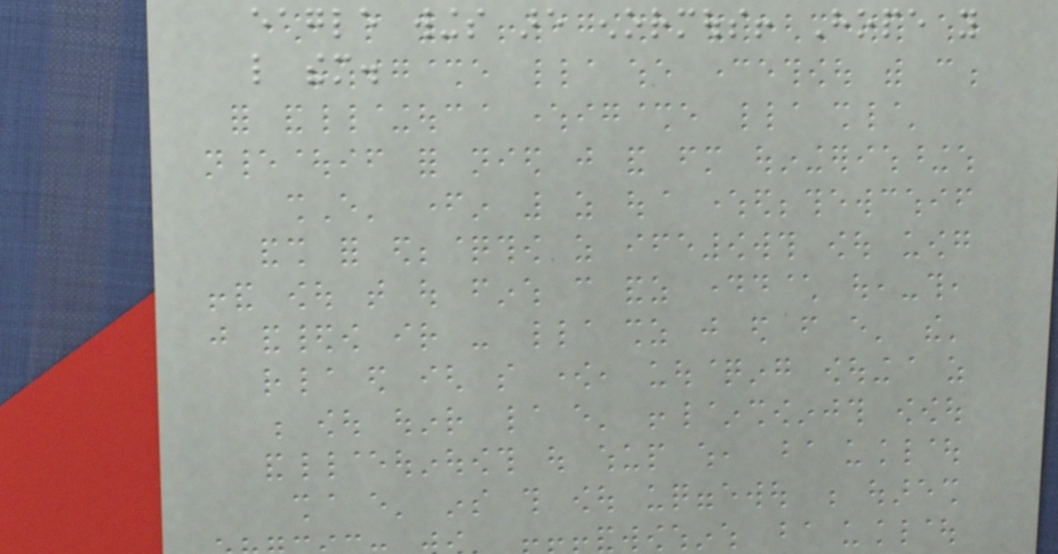eagle wings are enormous! Hope you
like them.
